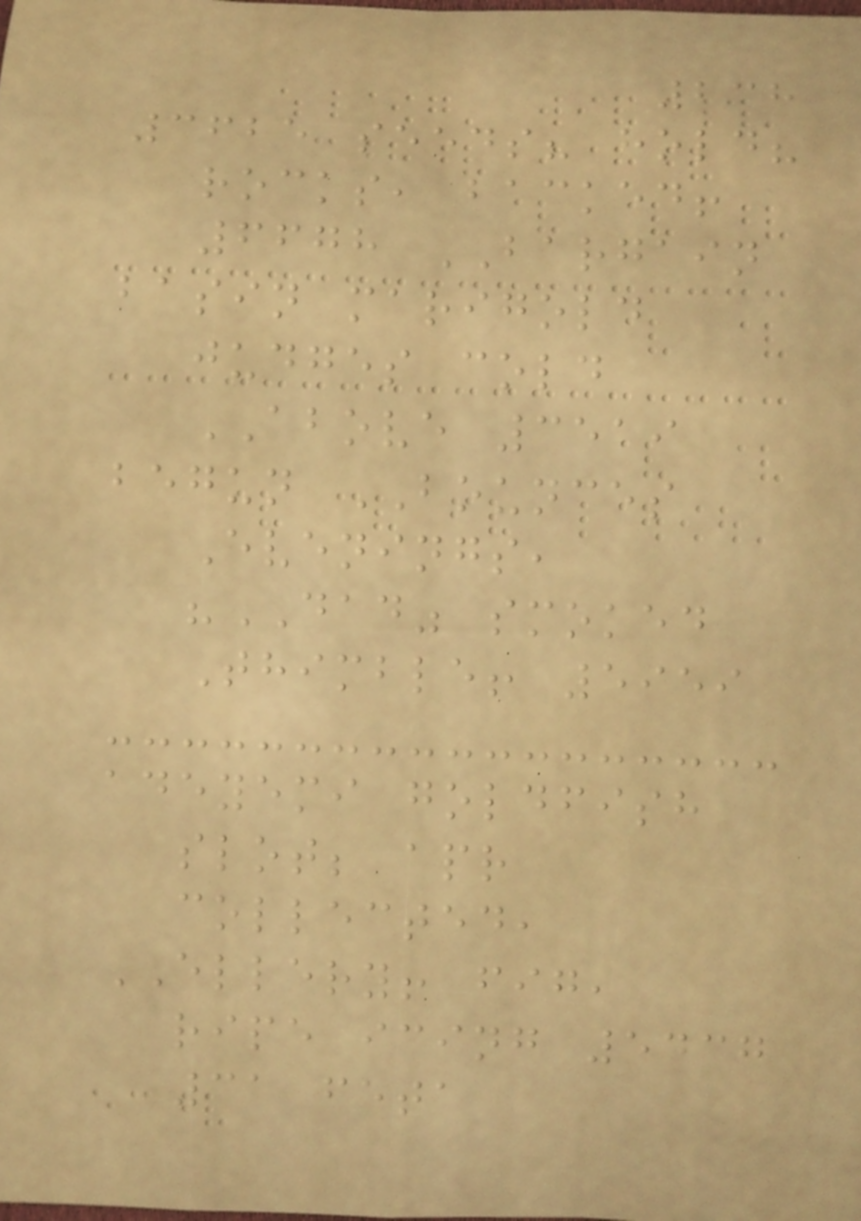238
3625 seeds? hold?
rocks, backed!
6678 BARGAIN
basin marigold
judges cold
ABOVE 3519
begun BOUNCES
Evenings,
"DAD" smoked
Thimble! 5959
adeyemi goldfish
slot; apr
collected,
ELLERY! fig,
ripe icing 5437
31 feta
